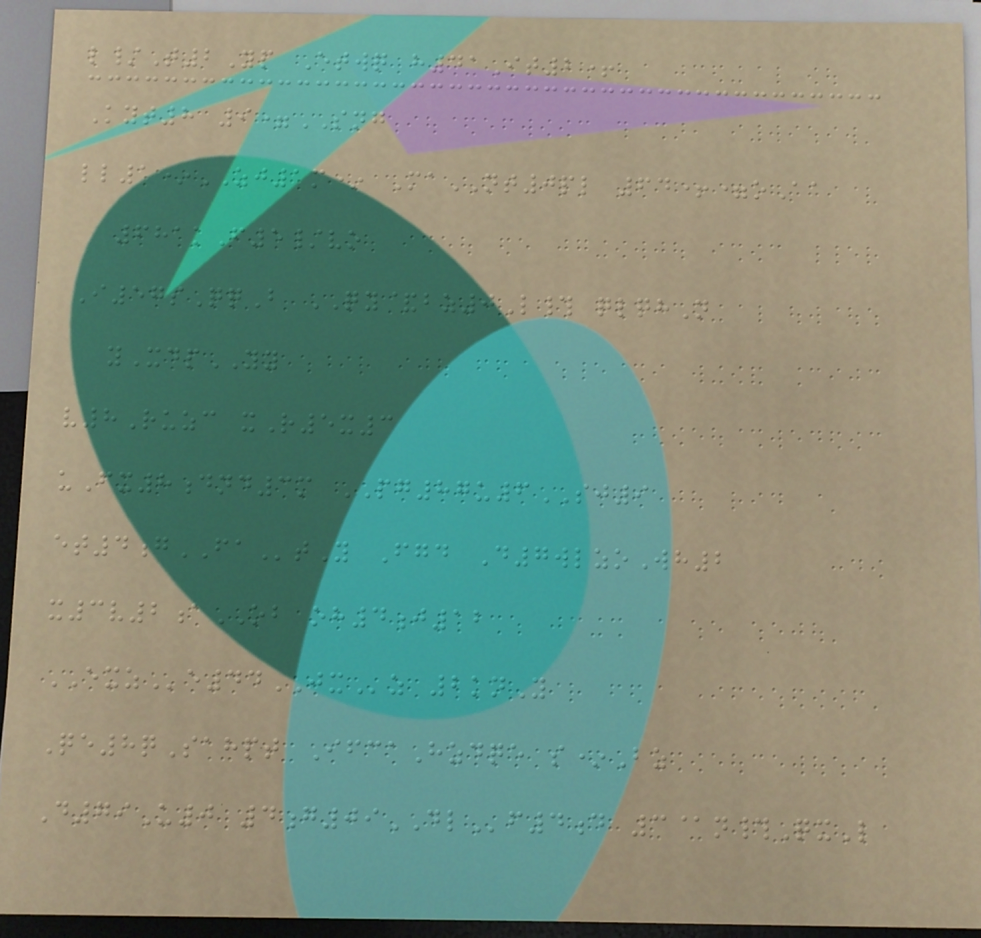l/T2Yp Etwq h41It2+
Kyt8 9=SNG
ll1*ZJ1m* MaNT0pl 64+=oAa
681kF5/vo
I57sQqB QY&bz0L# qlqhN
yXdpYY
v8Ruzc xR5x3
uFx8dnd3m PG87u6SJ9
et4gFAtY Fgd D7wlzoWh2
x3v2aOB oh4j12
EXZe44JXz 2knY
Qe8qSahpt IfcaHzdqe s*Bz
D79U0 4g09DLf4d 3@n#QxL
